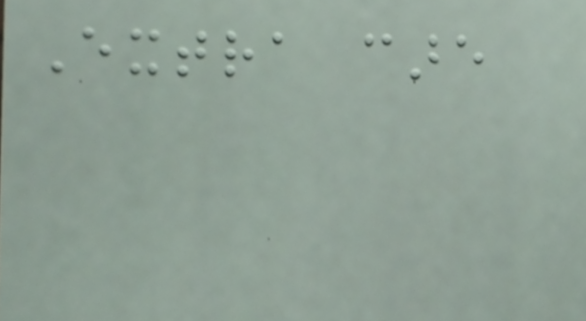Extra care
